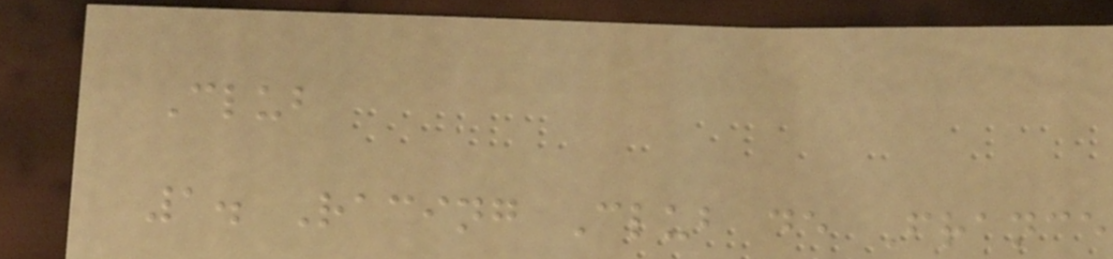Club
1. Racing Club de France
